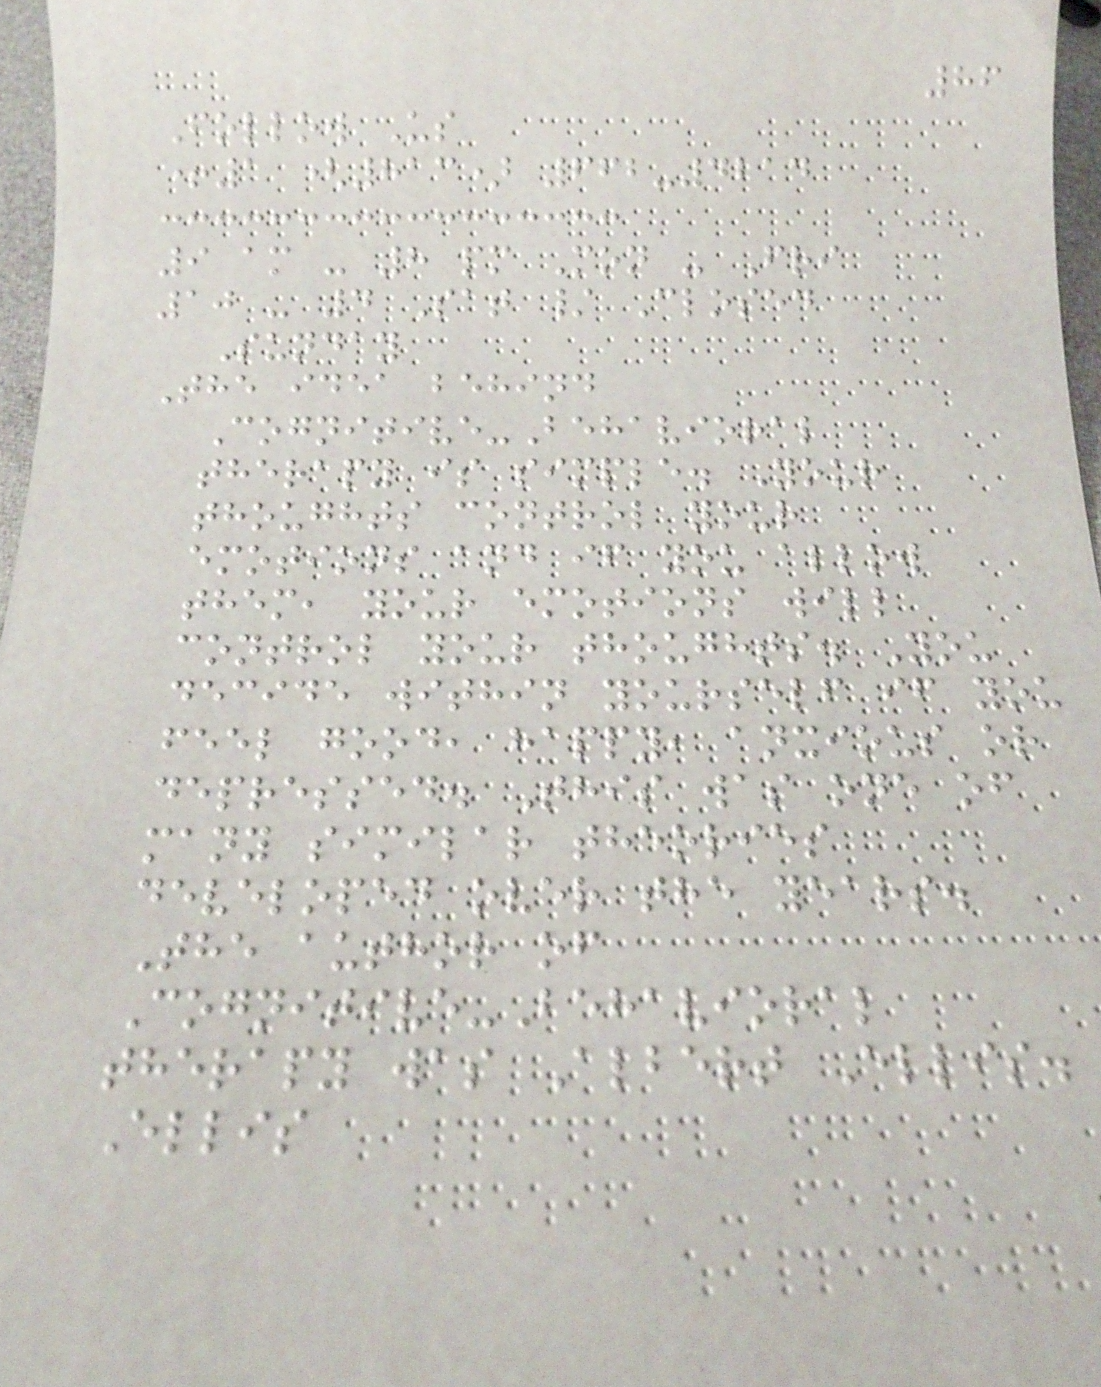86
Follow Us
+1 (813) 662-4214
9 am - 8 pm Mon - Fri
10 - 4 Sat / Closed
Sunday
The idea behind
Cognitive-Behavioral
therapy is simple. Your
thoughts control your
emotions and if you allow
them, your emotions will
control your thoughts. You
decide within yourself if you
feel good, happy, anxious or
depressed. This was one of
many similar theories
developed over the years.
The author of
Cognitive-Behavioral
therapy was Albert Ellis.
Ellis
